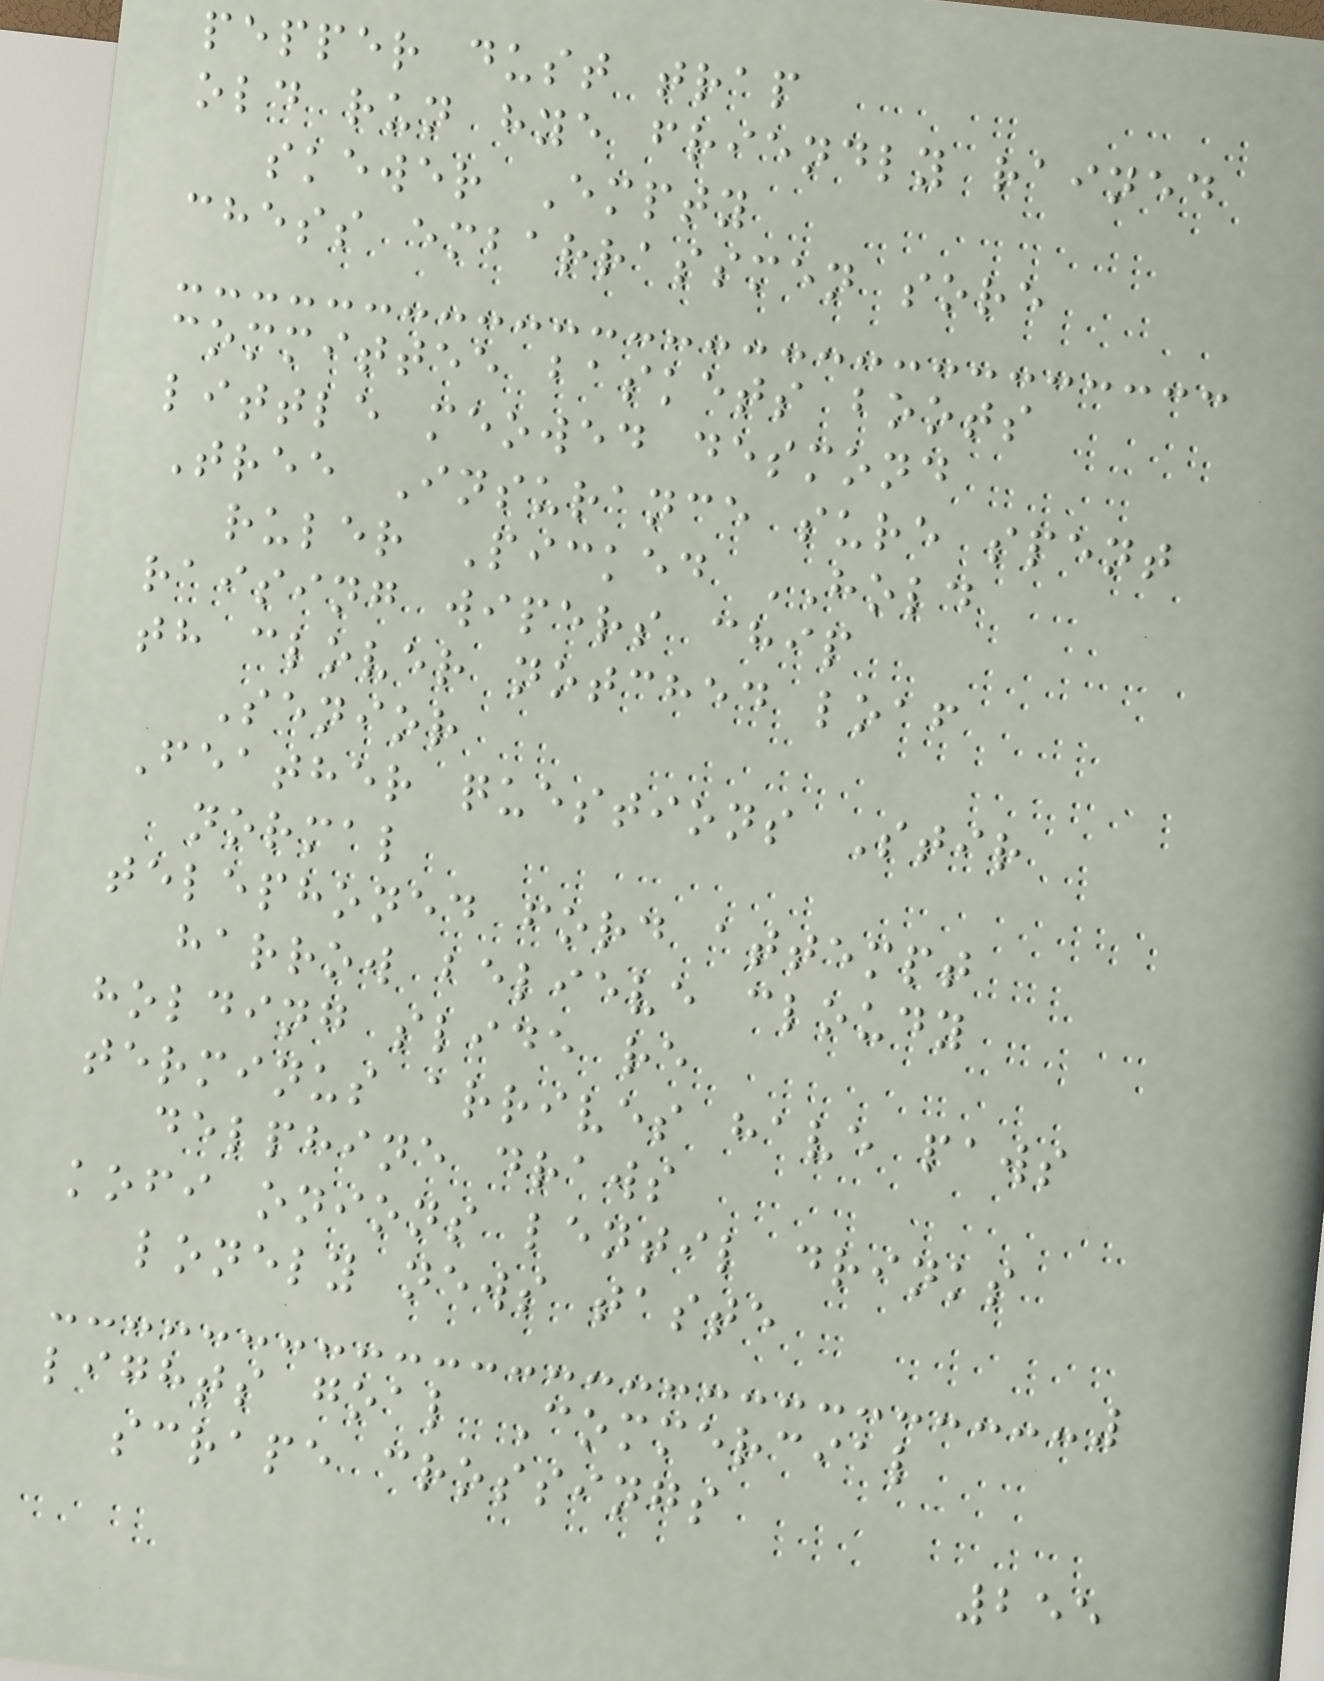pepper dust trap
old run hye friendly rained
skewer Empty
chess embarrassmen sore
committee baskets boots
little meowed desmond
Tree Insurance sure spent
ruler Picked HOLD
raising wipers chip
th clover notched loaf
Senior
Feather questions Stir
normal
telephoned ford attempt
harrow believe cloudy
holding slide re
terminus arrives have paws
delphine draws
kofi onions lentil drinks
lonely news taste
lights goal Commercial
scrape crossings
255
